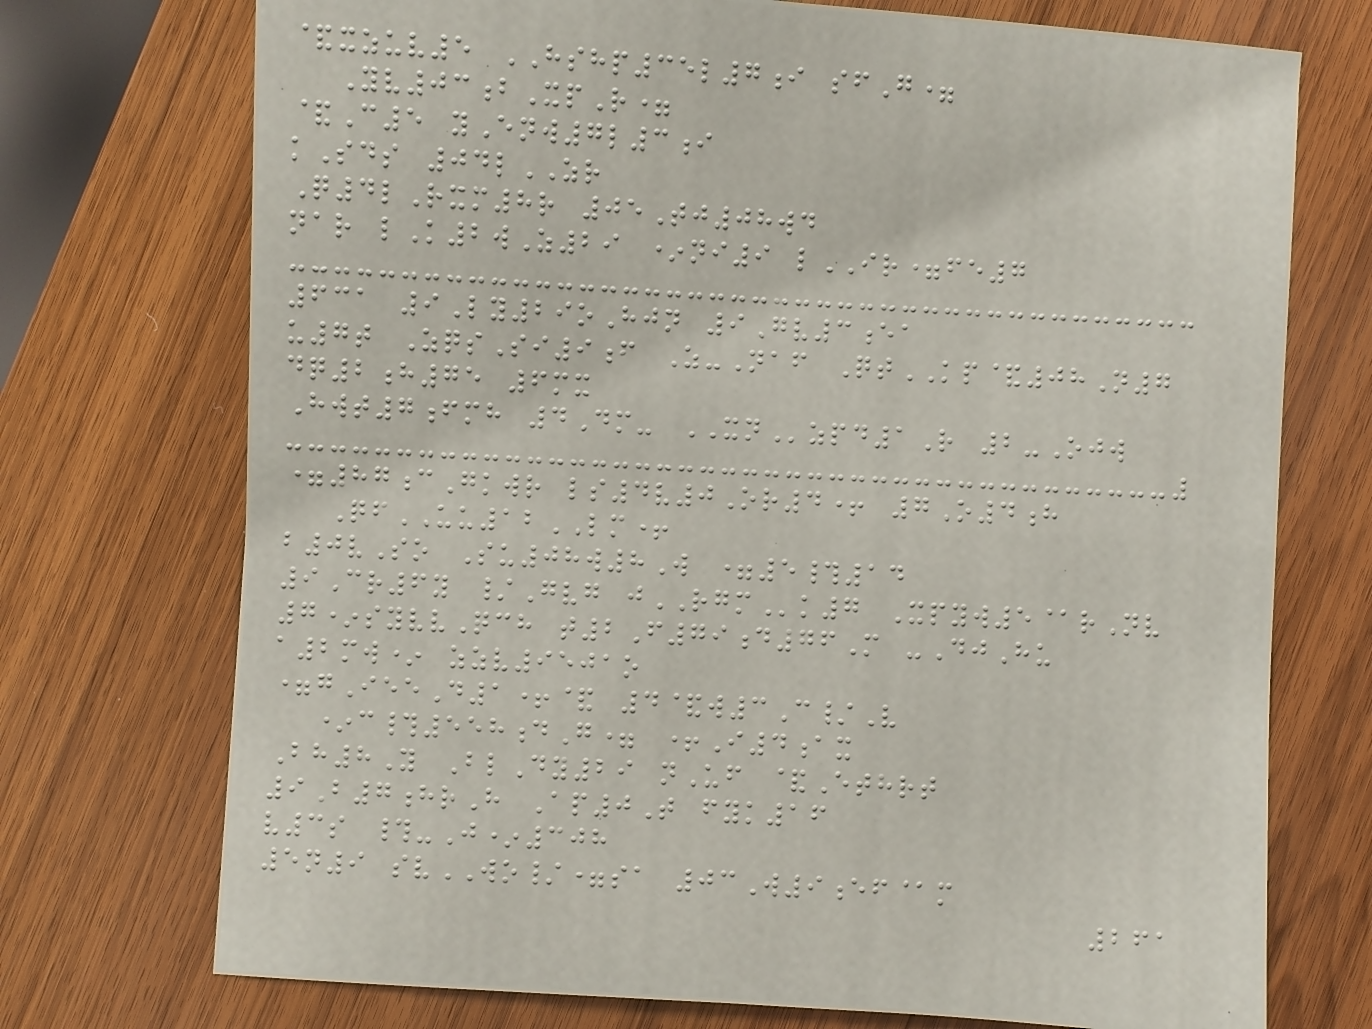&xzuv5 HSHP35l7i sfG=
Yv03bXpR=
&C5 yEnw7l3i
kSds 04lZR
Q4lRxm8r 05Tj08wd
nar lK2wZ29 *ni9 lIR=fe7
631 9Ly29oHjn 9Gv3ea
u7t ZqsSi9f Z-Naf QtKP&08N7
dq2h75 6mx
Hwt7fmh 4Dm- XNzpd1R 2-Ojw
=87cGkwr ls4v0Or4+ 7O4h
QfUU12LM+
b0vSo Su08w8W =5#14
9Cr6y /Gvg jRGMk7 Xpyw5@rNv
7*syvvQch t2F79d76M -DjHu
a2mw* zzv9501o
=gIeeD1+& 4&w3C/V
*c#558dG= +I4ax
Bh8Y BlDy29 nUf &Ethrt
9B7hrH Ap0T fyk16
v3s #-J*308
5n9 svWO/=sa 03W9ef@m
261
